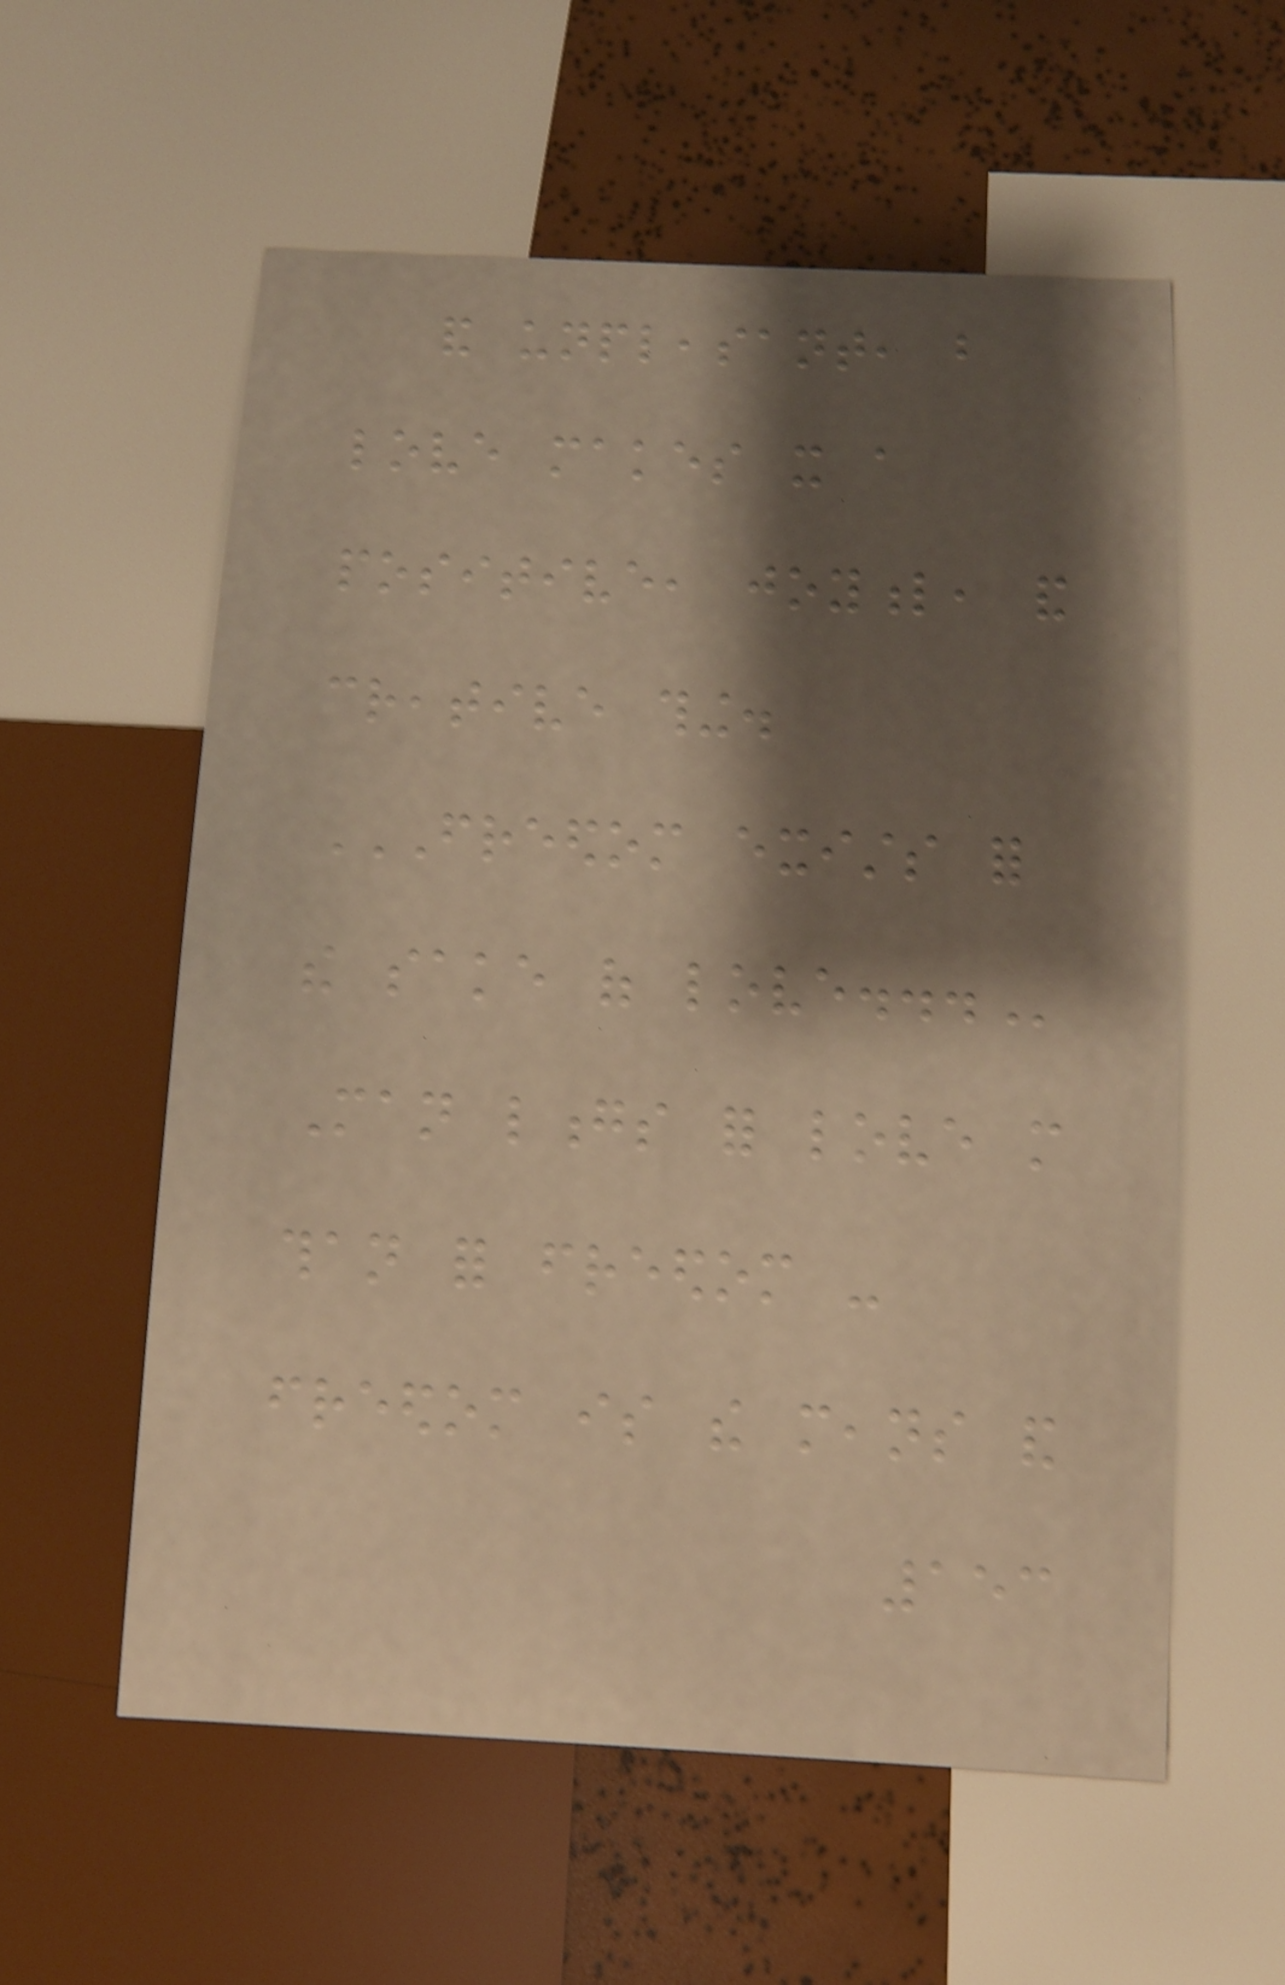and unpleasant, but
love makes it a
positive, joyful, and
creative thing.
FREEDOM EXISTS FOR
THE SAKE OF LOVE...
Man longs for love more
than for freedom -
freedom is the means and
153
